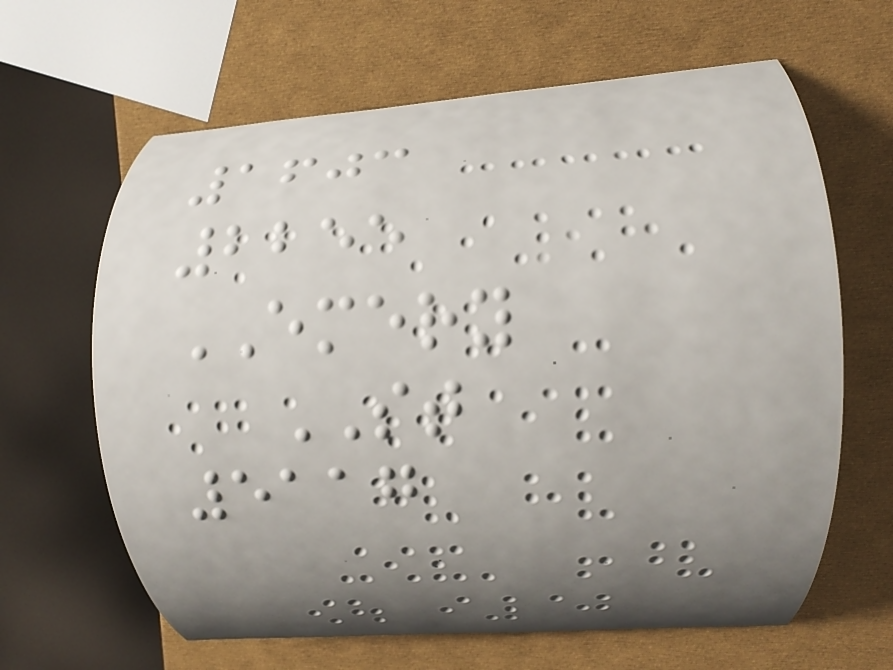1603
2255
EMERY
ST
5117
